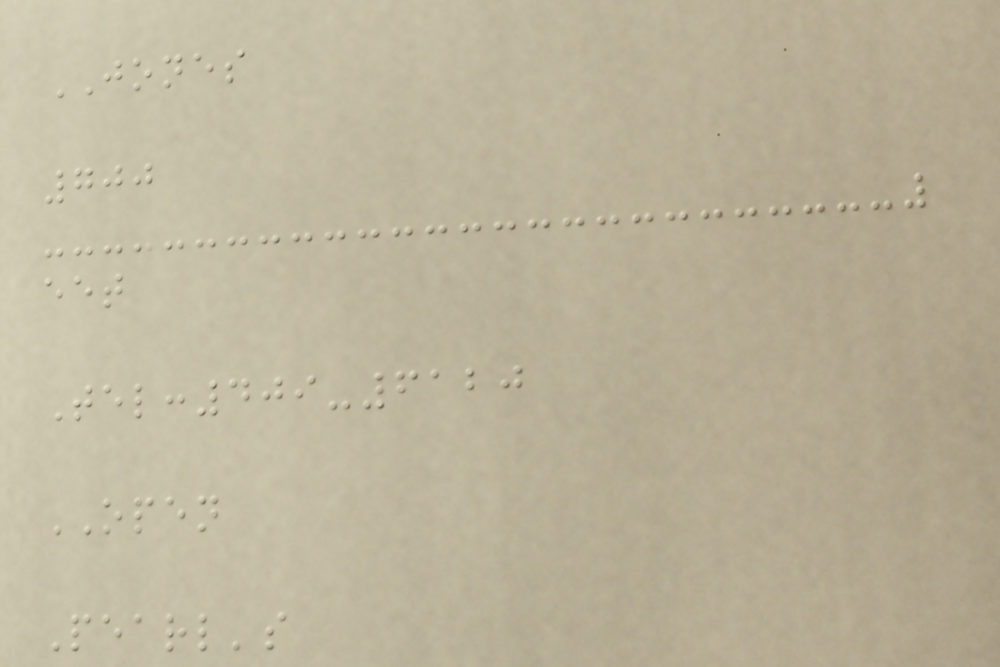JONES
700
eet
Tel:409-6120
OPEN
Pearl's
